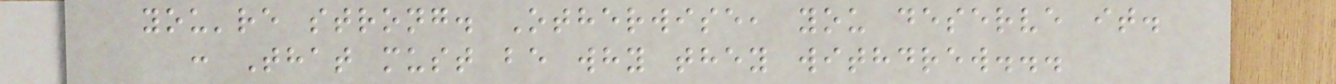you're strong. Otherwise, you deserve it.
: That must be why they withdrew...
